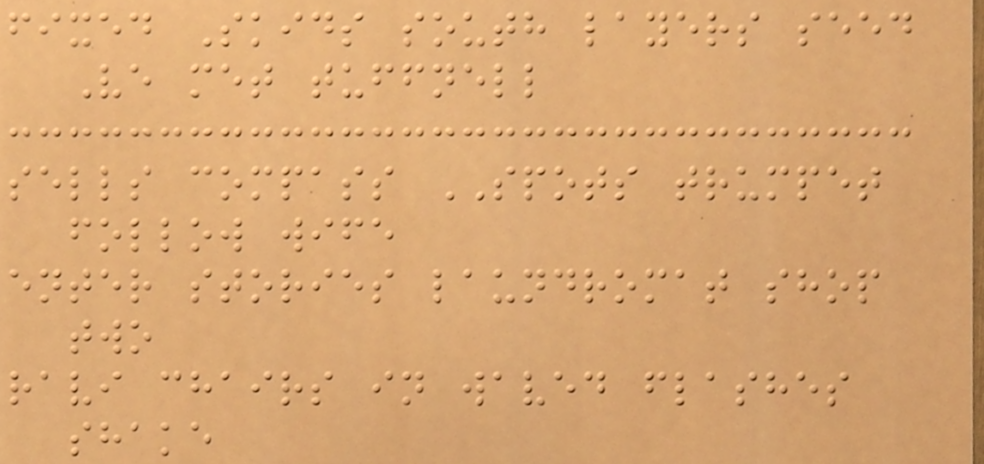fixed Skids south layers seed
Ve met tuffnell
sells compass SPOTS trumpet
follow wife
enter stories laundromat shop
two
ravi chairs in waved flashes
shake
